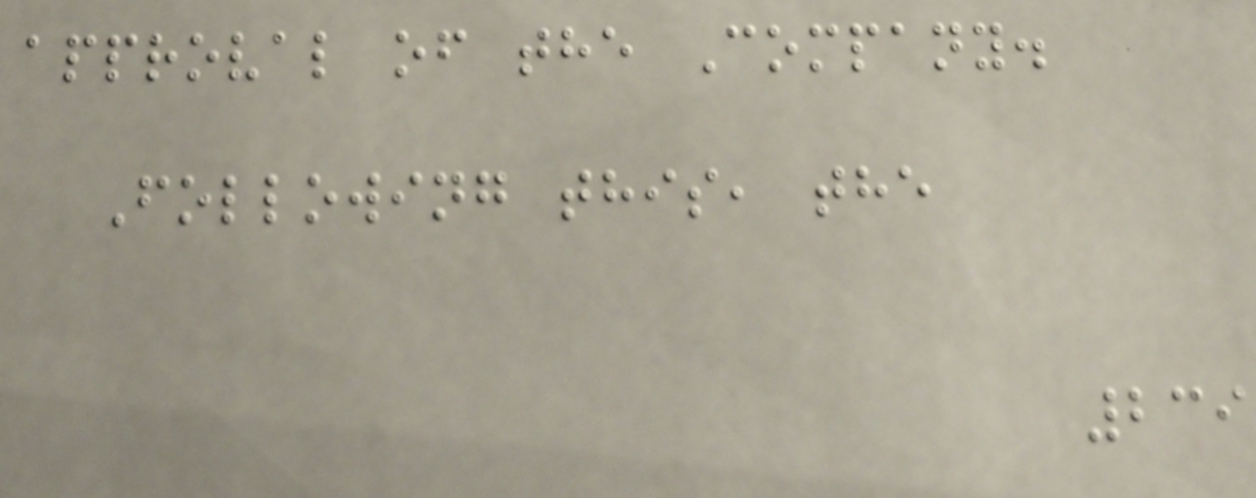approval of the Company.
Following this, the
239
